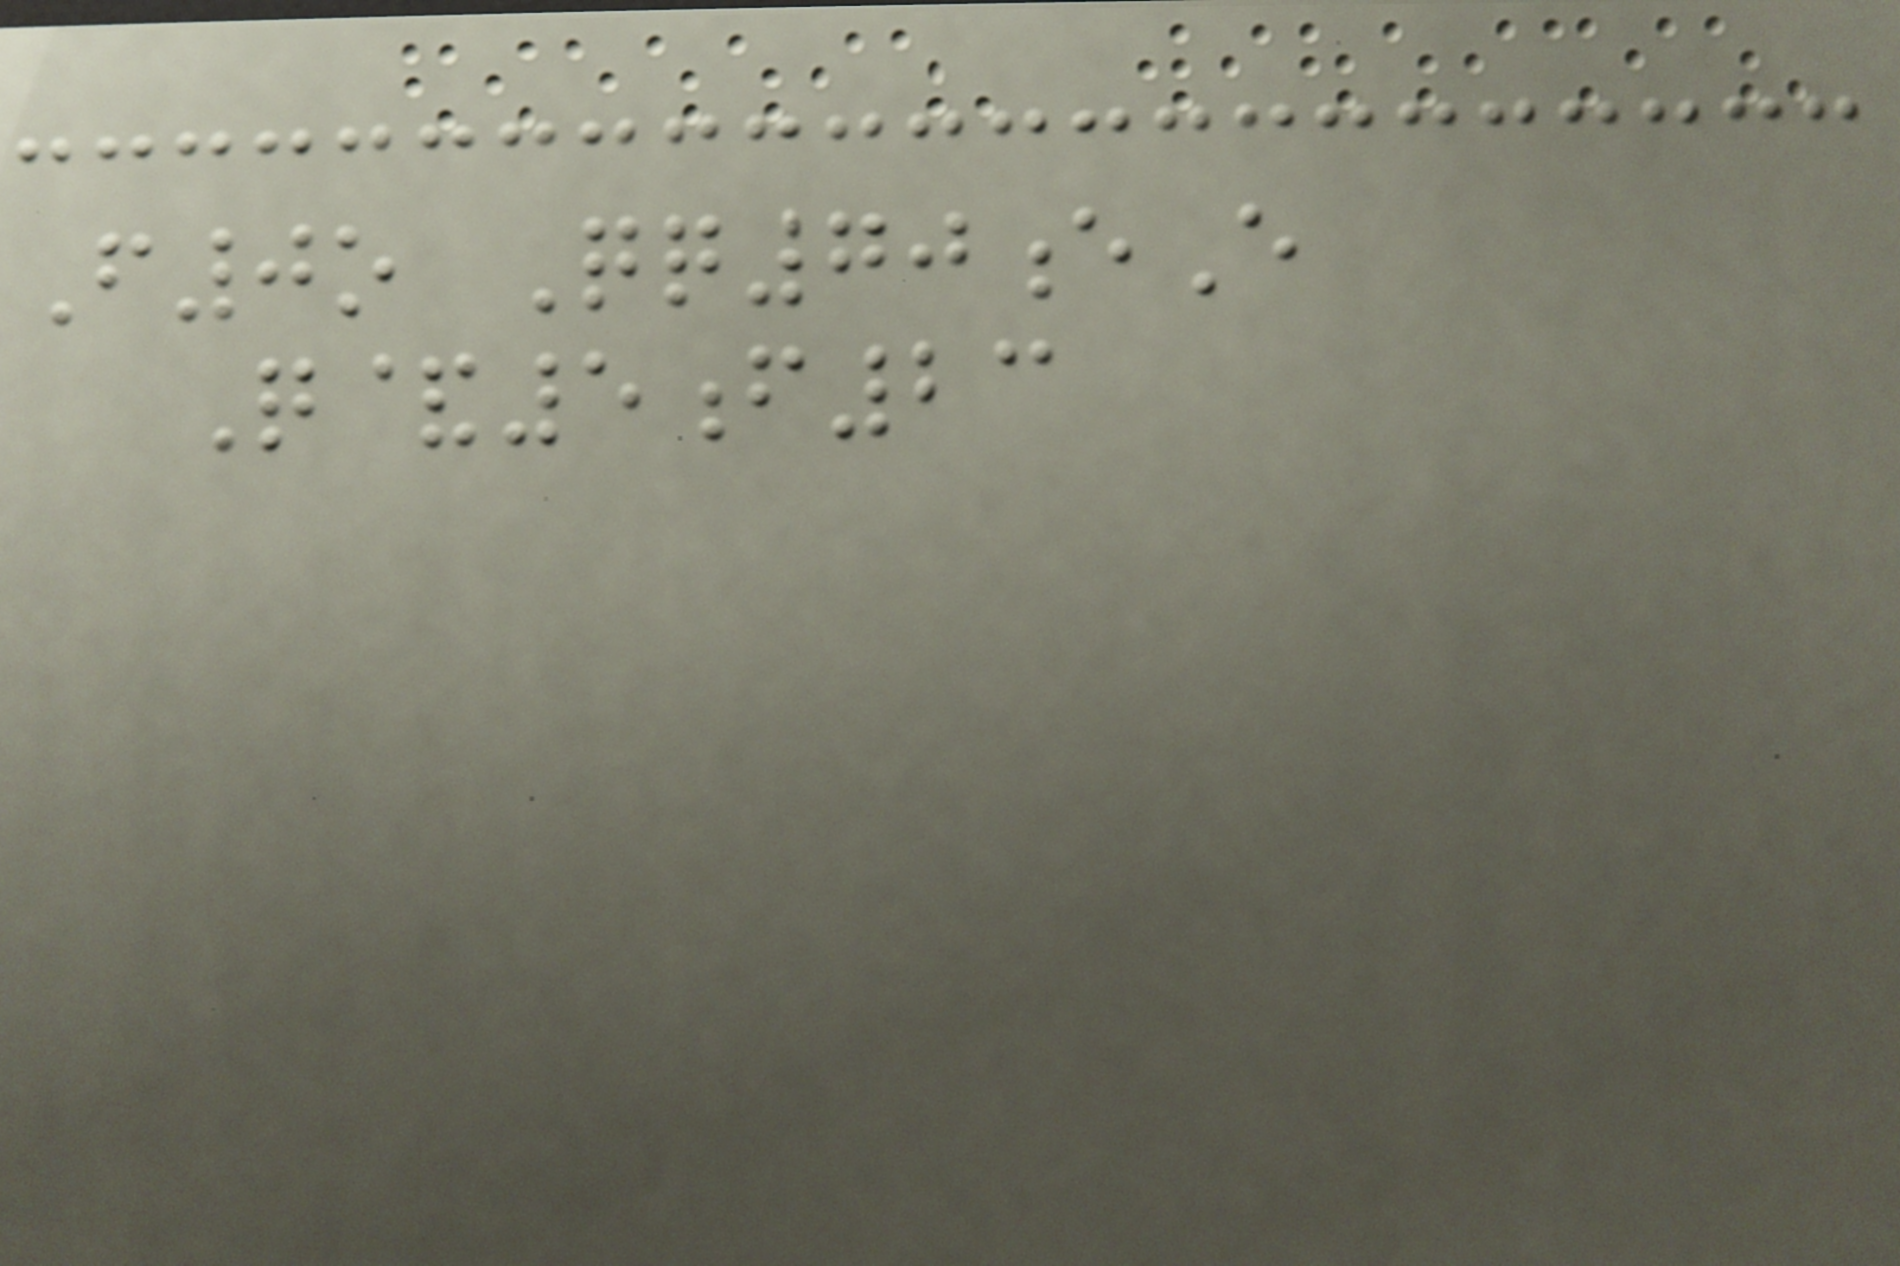F0o Qq70eE
Q&5f23
